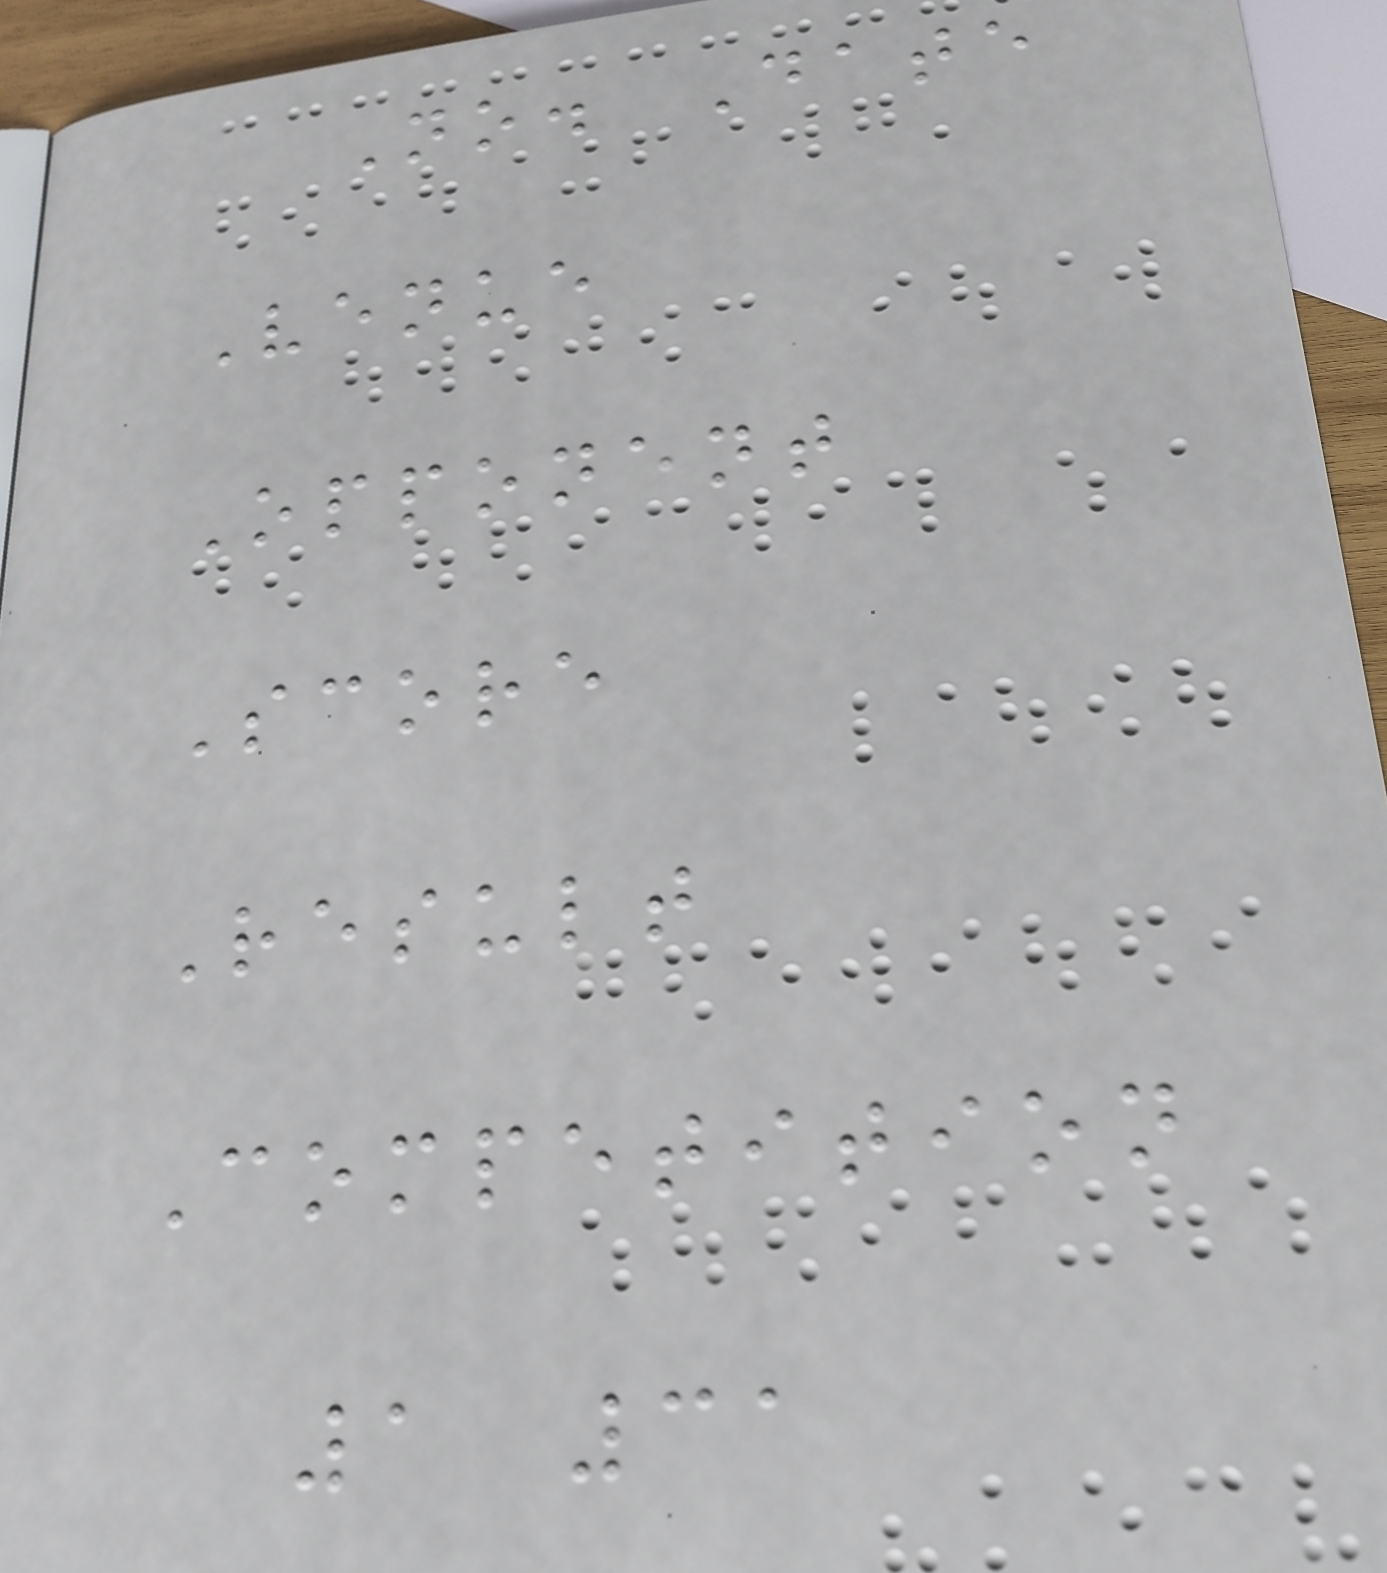No. Date
Venue
Opponent
Score
Result
Competition
1 31
